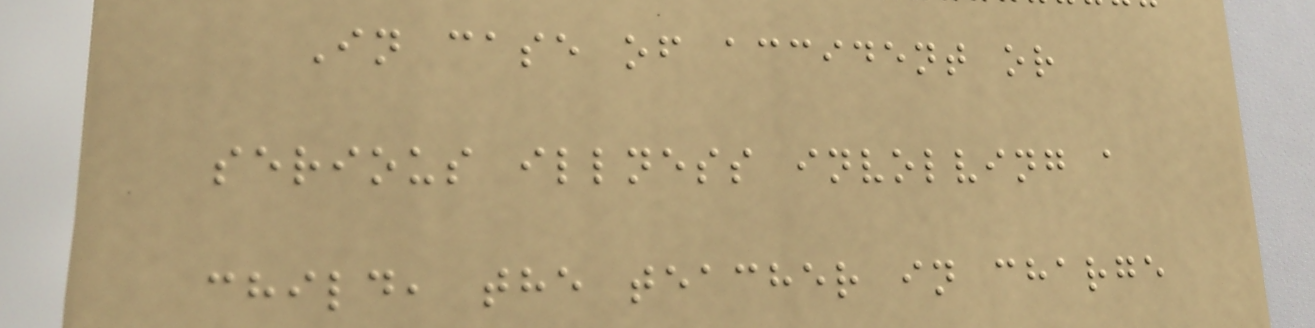In case of accident or
serious illness involving a
child, the teacher in charge
